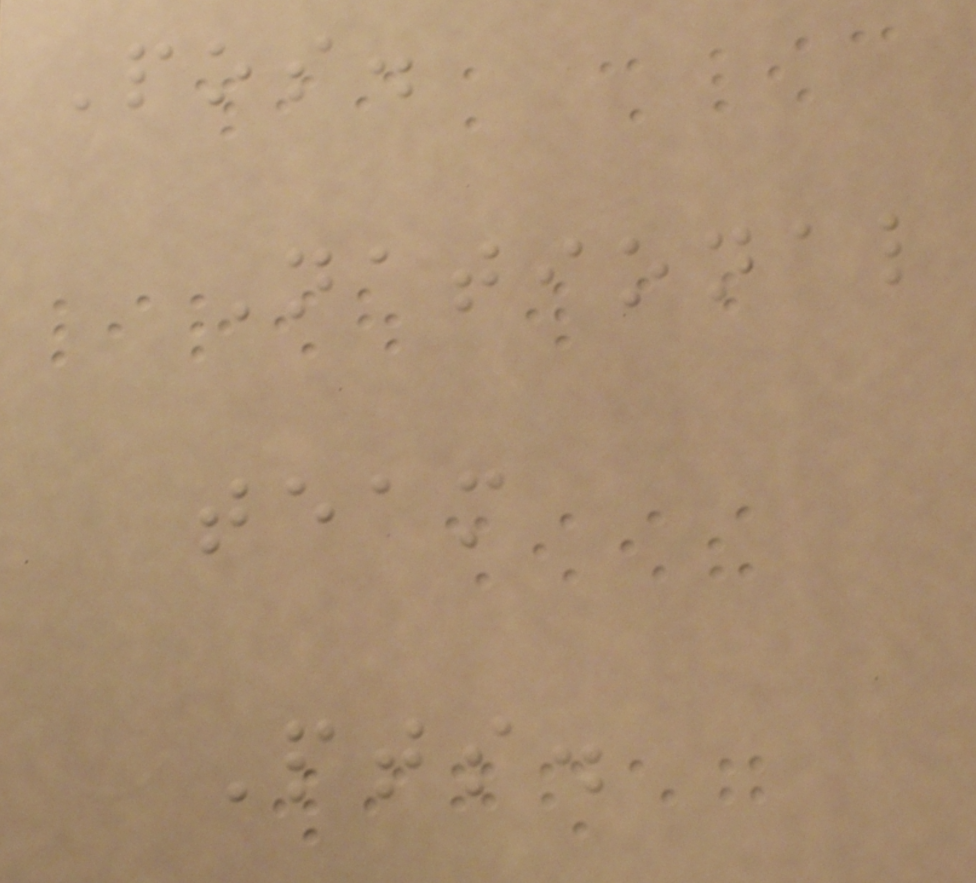Pos.
National
team
Pts.
